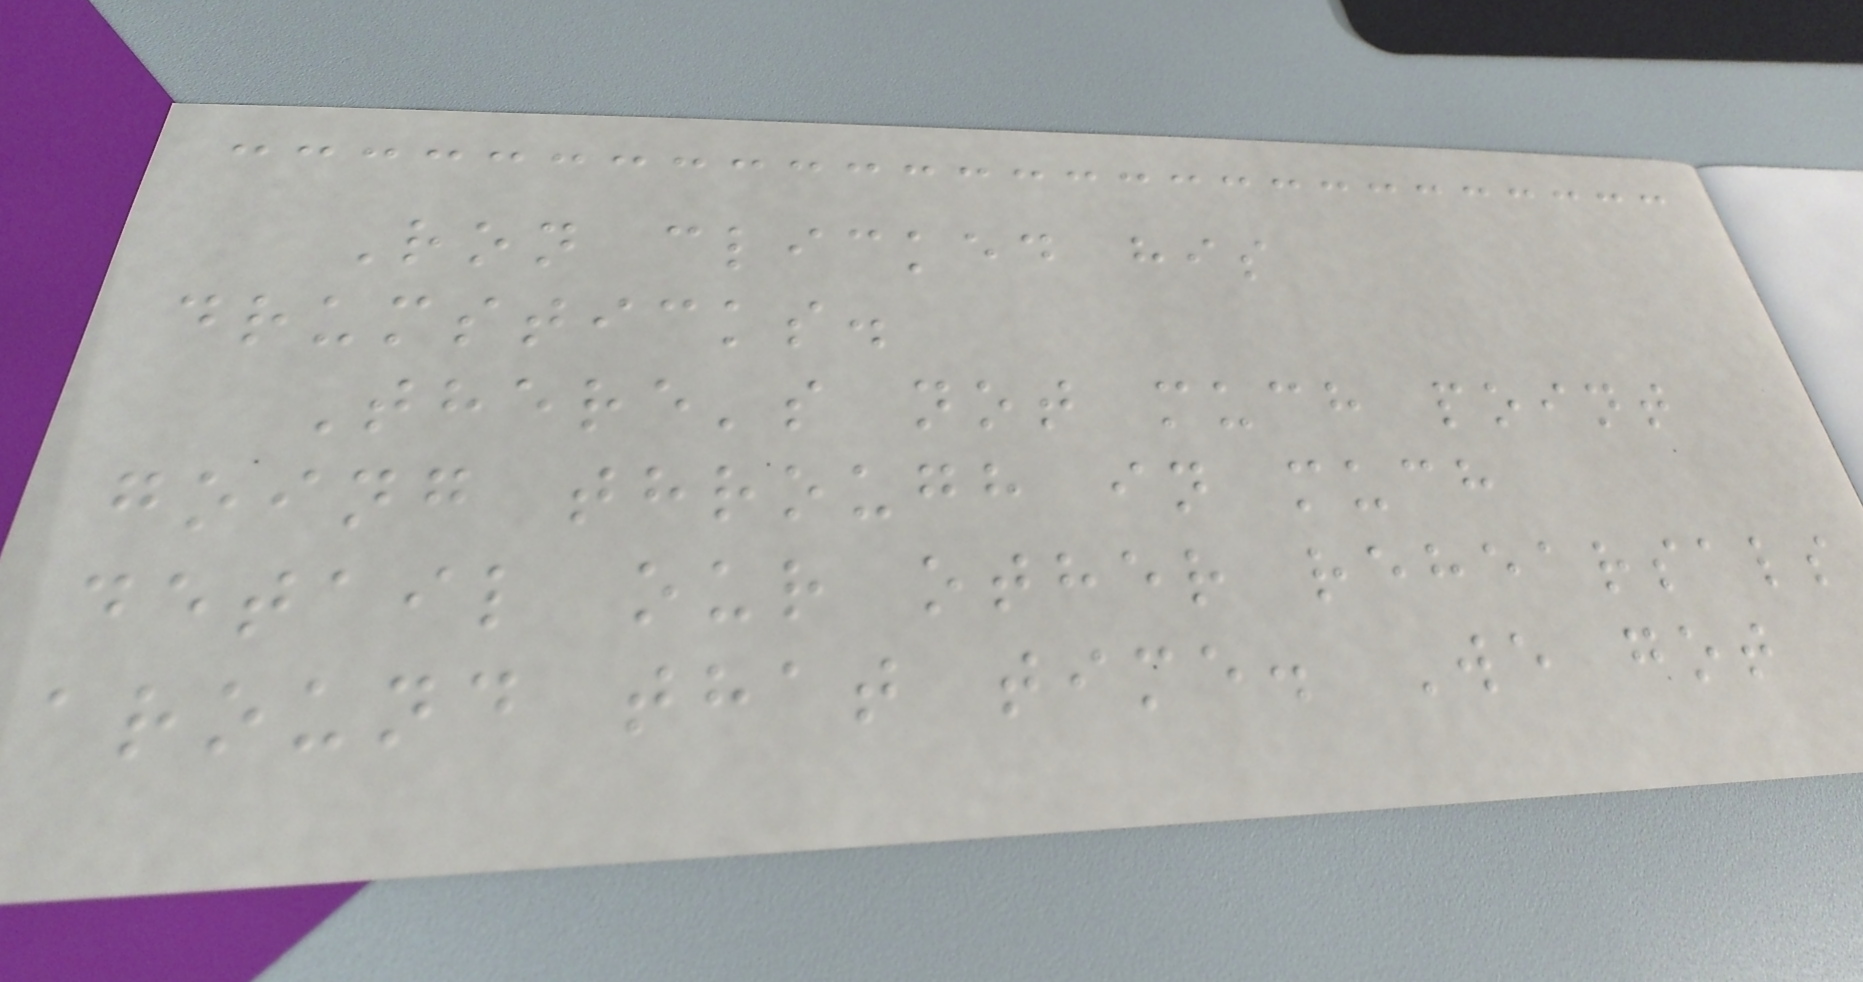Ron clicked his
drumsticks.
There's not much point
going through in much
detail our other rehearsals
around that time. We got
